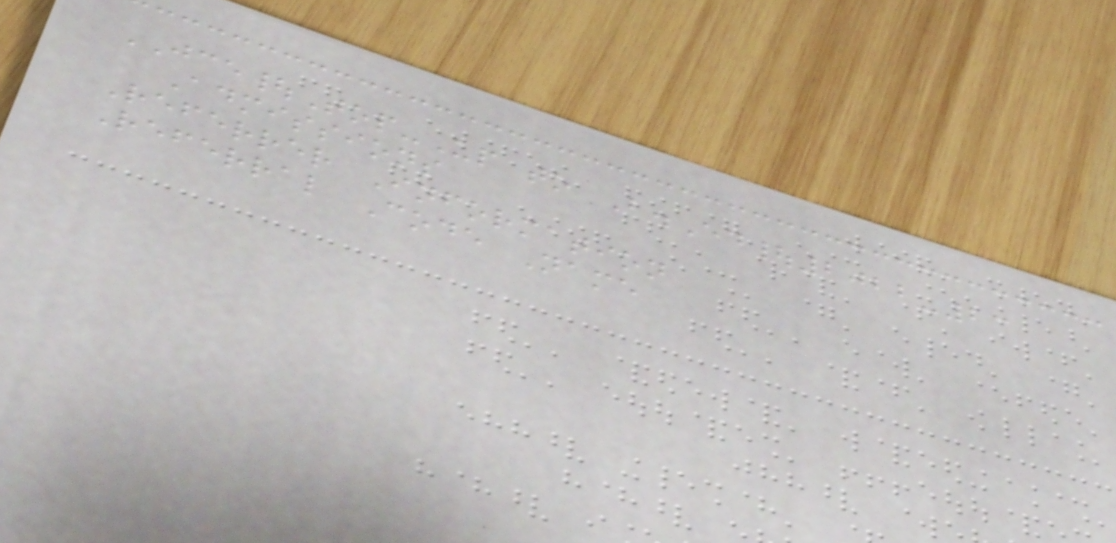JCE|Top-Up to B.Ed|2022-23
Admissions
Referrer Information
Referral Code Name
